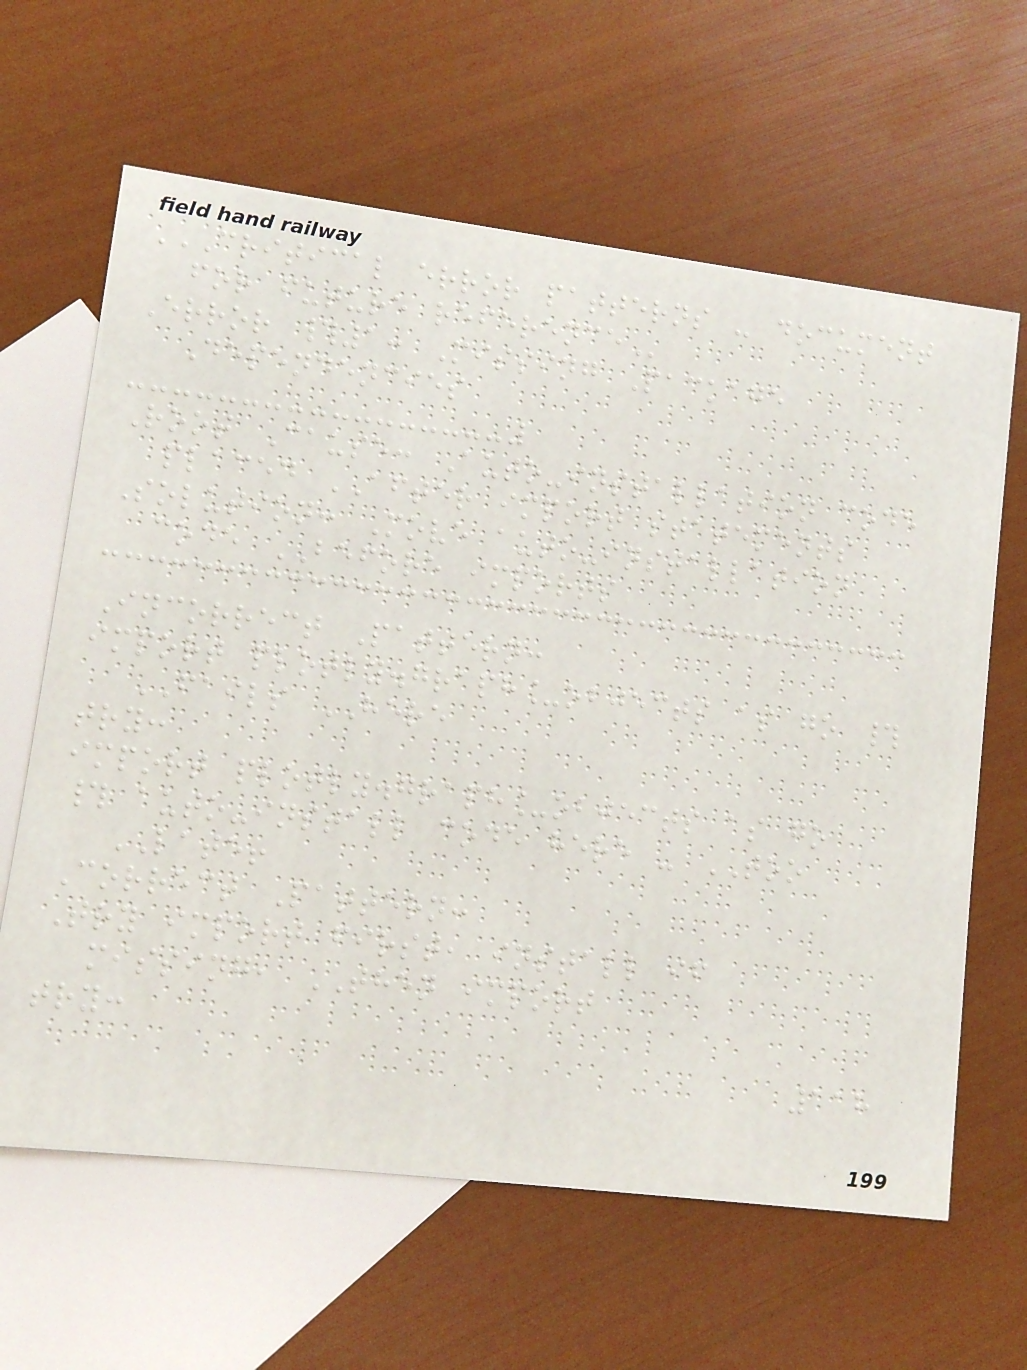CRITICAL ERROR PATTERNS - DOCUMENT
FOR FUTURE REFERENCE
Error #1: Missing Package
Dependencies
Root Cause: Auto-installation code
placed AFTER import statements
Solution: Move auto-installation
code BEFORE imports
Incorrect Pattern:
import plotly.graph_objects as go #
FAILS HERE
try:
import plotly.graph_objects as go
# auto-install code here - TOO
LATE!
Correct Pattern:
Try import first, install if
missing, THEN import
try:
118
